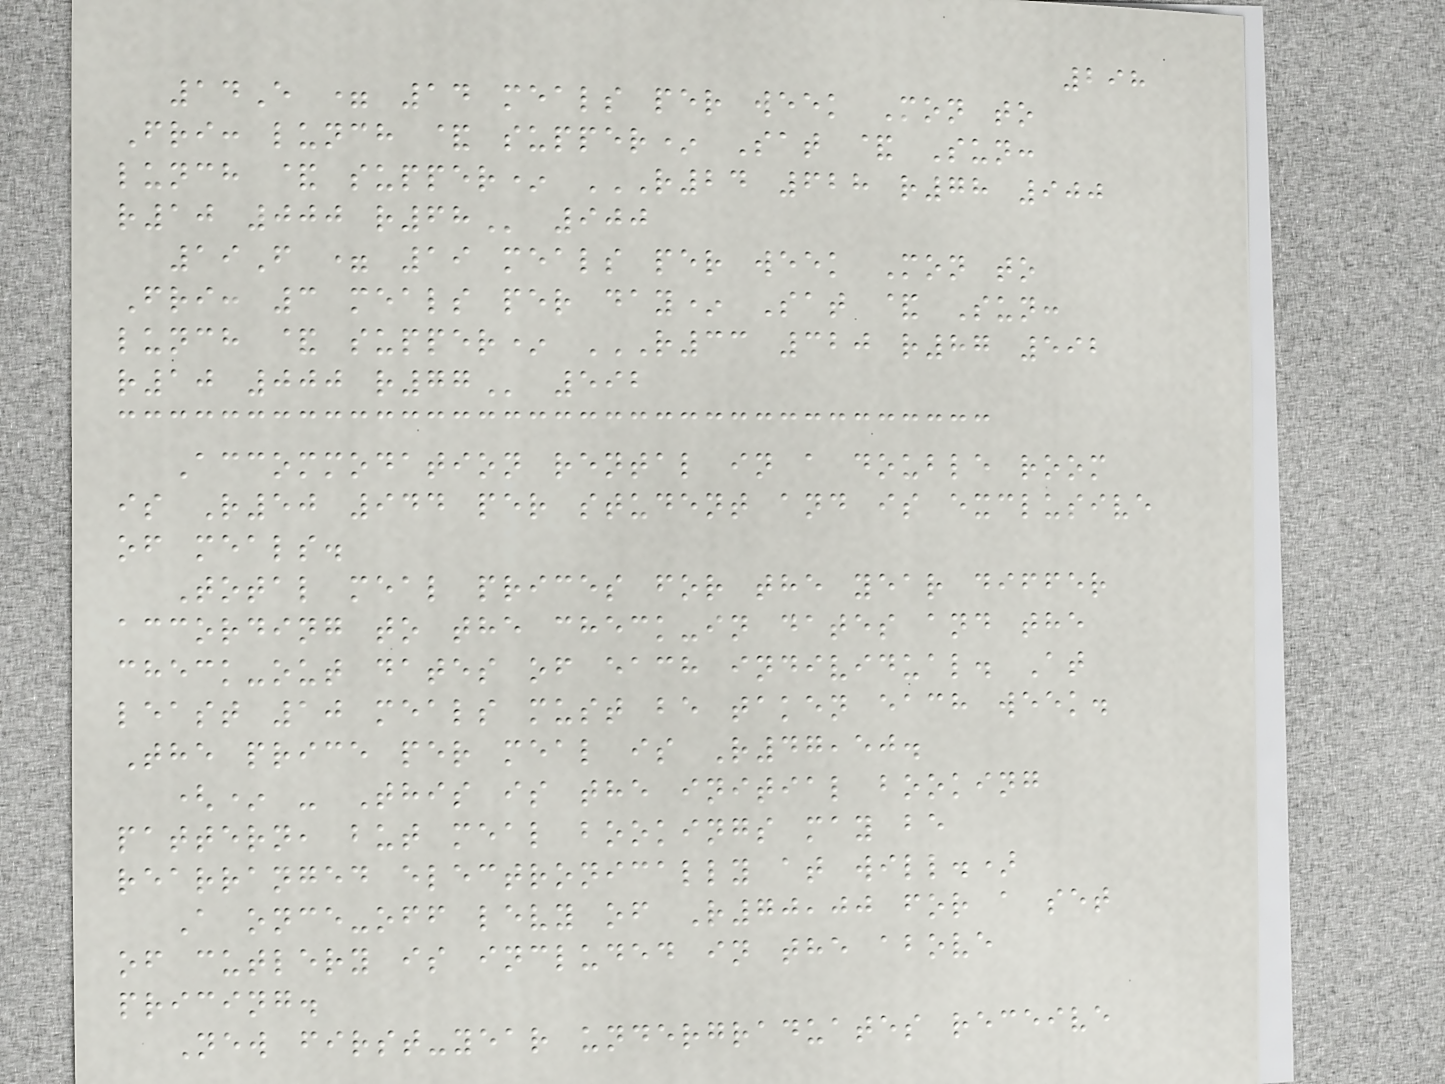298
14E = 14 meals per week Mon to
Fri: lunch & supper* Sat & Sun:
lunch & supper* R24 628 R78 900
R10 000 R68 900
19F = 19 meals per week Mon to
Fri: 3 meals per day* Sat & Sun:
lunch & supper* R33 320 R87 592
R10 000 R77 592
Accommodation rental in a double room
is R50 944 per student and is exclusive
of meals.
Total meal prices for the year differ
according to the check-in dates and the
check-out dates of each individual. At
least 10 meals must be taken each week.
The price per meal is R47,50.
(* - This is the initial booking
pattern, but meal bookings may be
rearranged electronically at will.)
A once-off levy of R70,00 for a set
of cutlery is included in the above
pricing.
New first-year undergraduates receive
